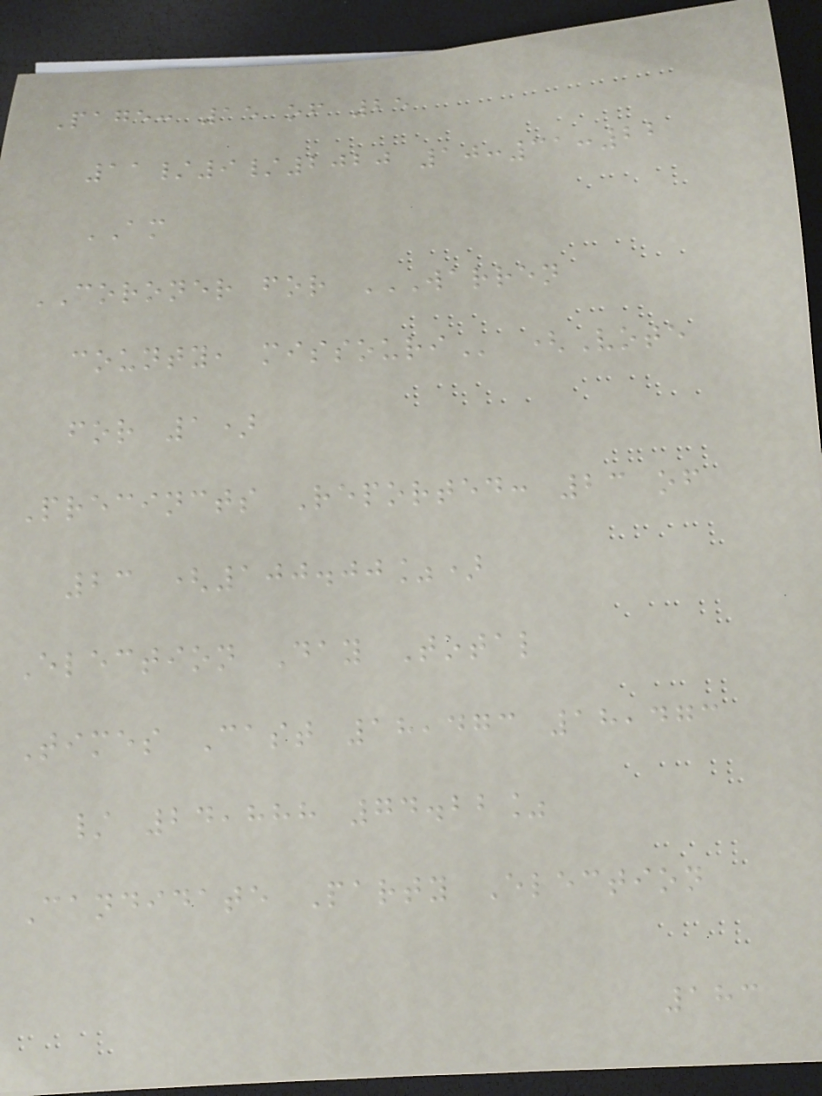Page: 15 of 25
11/9/2020 10:31:22
AM
CORONER for WARREN
COUNTY, MISSOURI (Vote
for 1)
Precincts Reported: 23 of
23 (100.00%)
Election Day Total
Times Cast 18,473 18,473
/ 24,888 74.22%
Candidate Party Election
183
